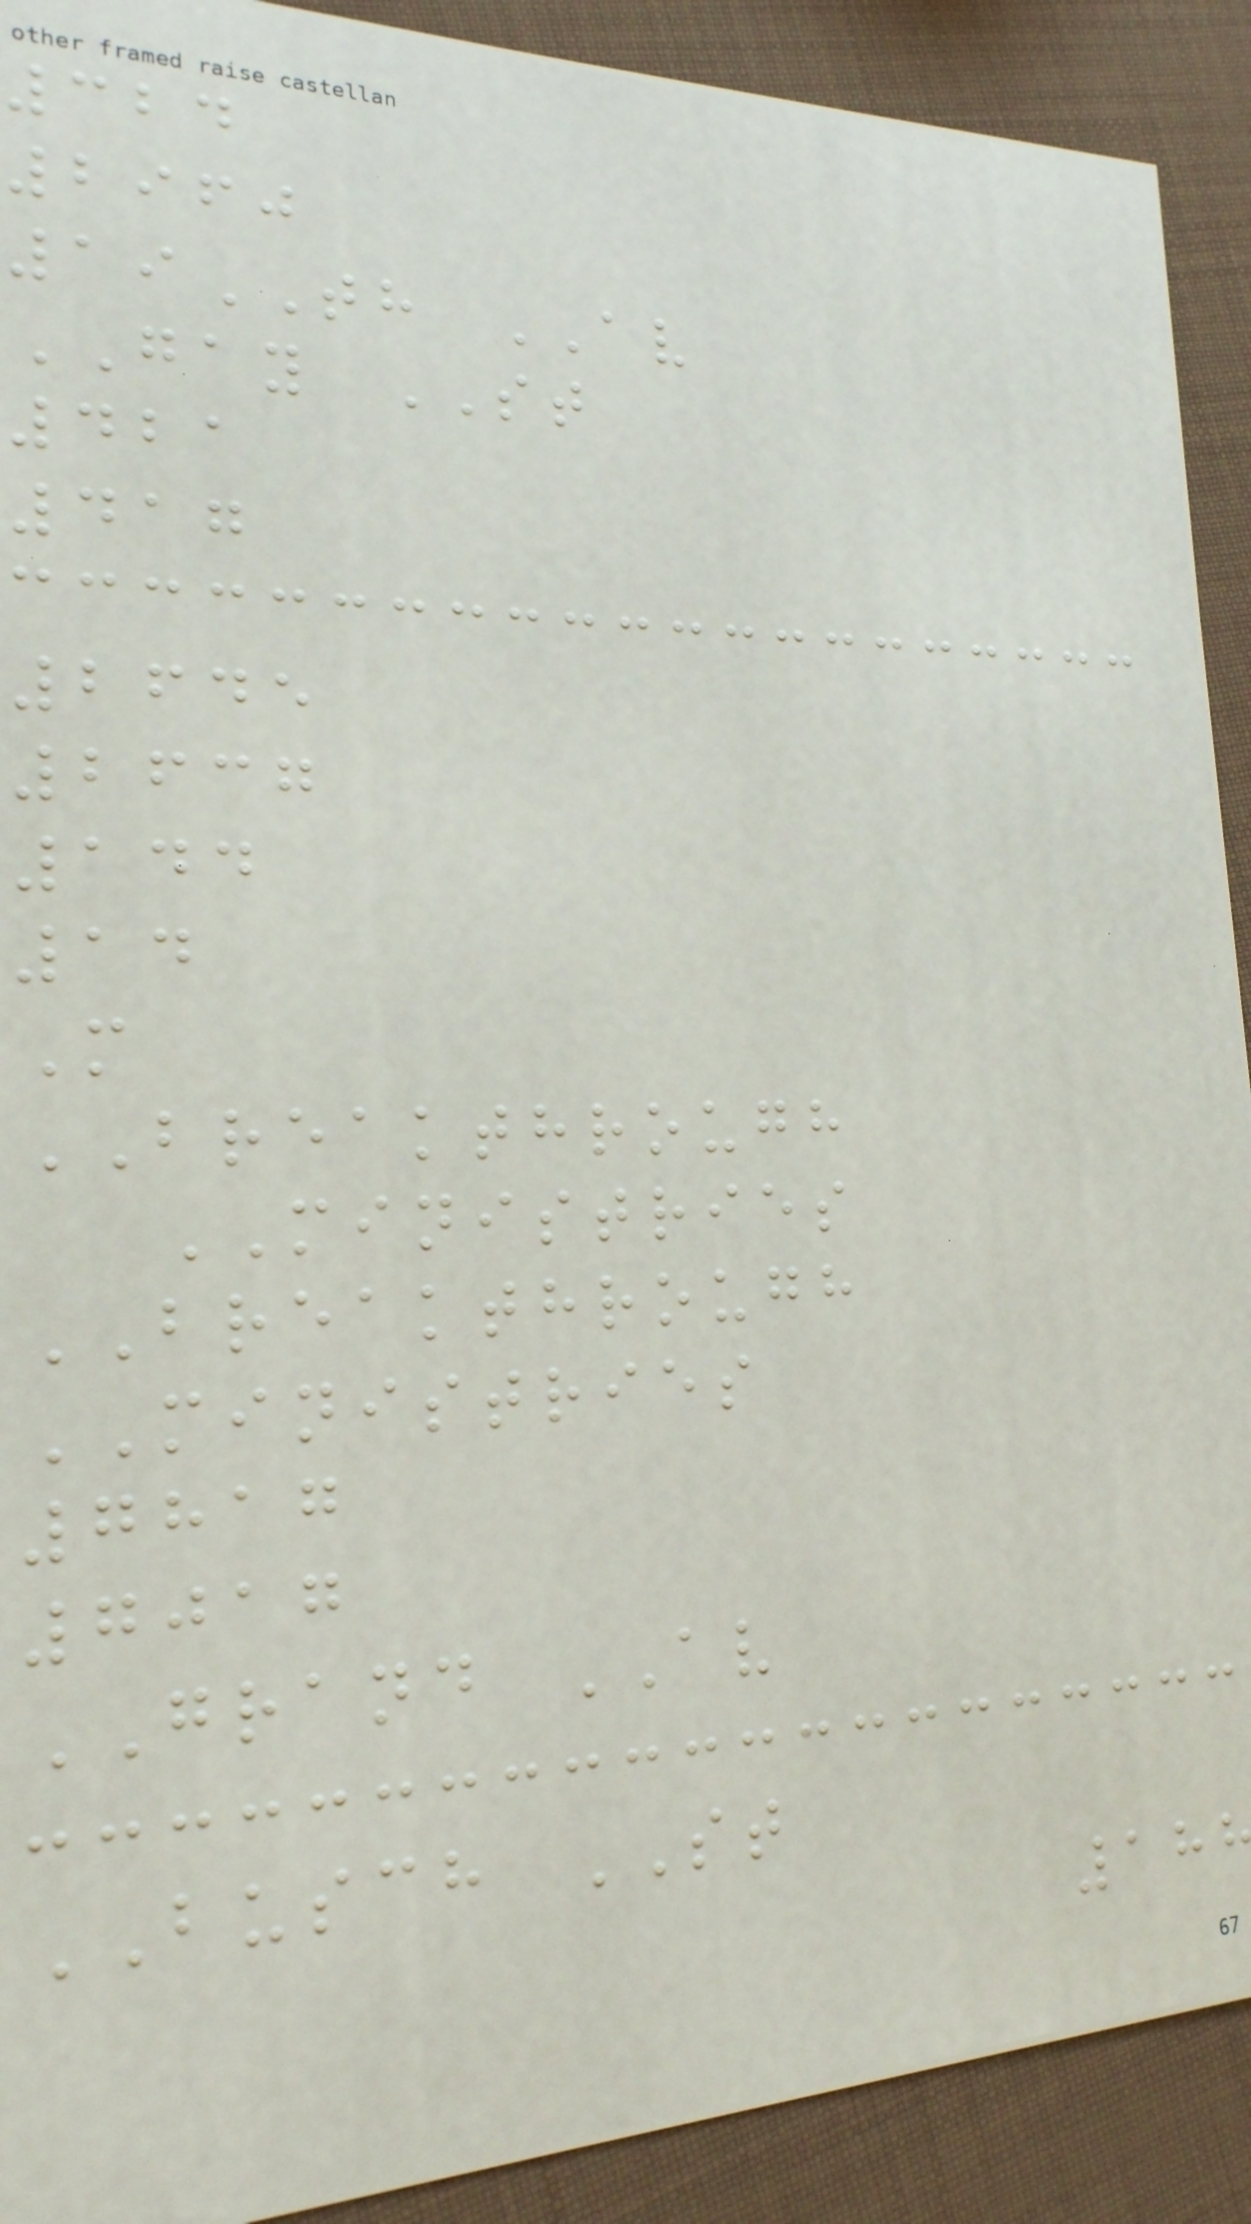324
2960
19TH AV
GAY ST
421
417
2645
2637
144
14
M
BREAKTHROUGH
MINISTRIES
BREAKTHROUGH
MINISTRIES
7817
7017
GRAND AV
BUSCH ST
